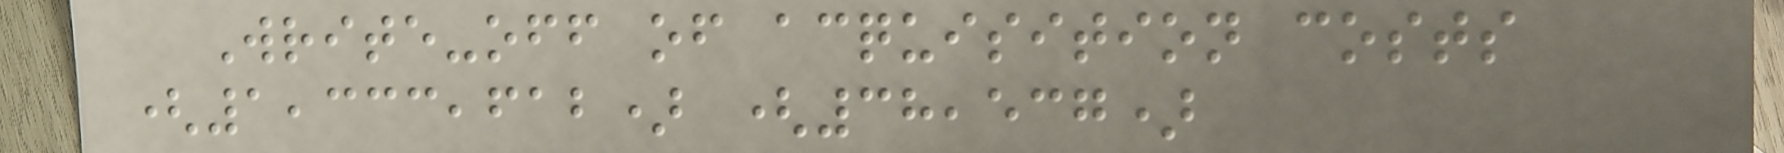Write-off of acquisition costs
(1,333,612) (38,537)
